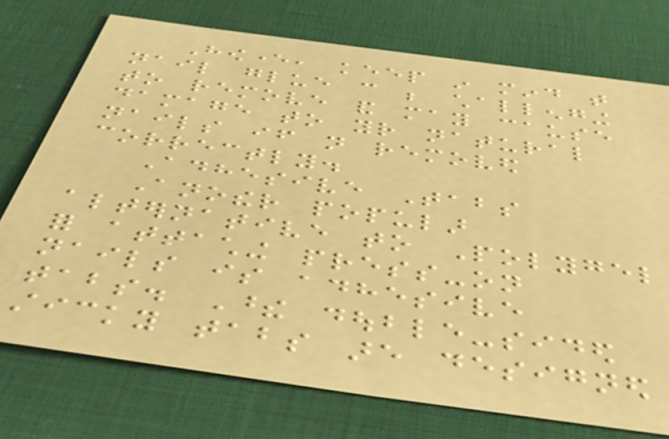However, keep in mind that
nail glue can be challenging
to remove and may cause
damage to your natural
nails if not removed
correctly.
Adhesive Tabs
Another popular
alternative to Polygel
for attaching press-on
nails is adhesive
tabs. These double-sided
sticky tabs are designed
